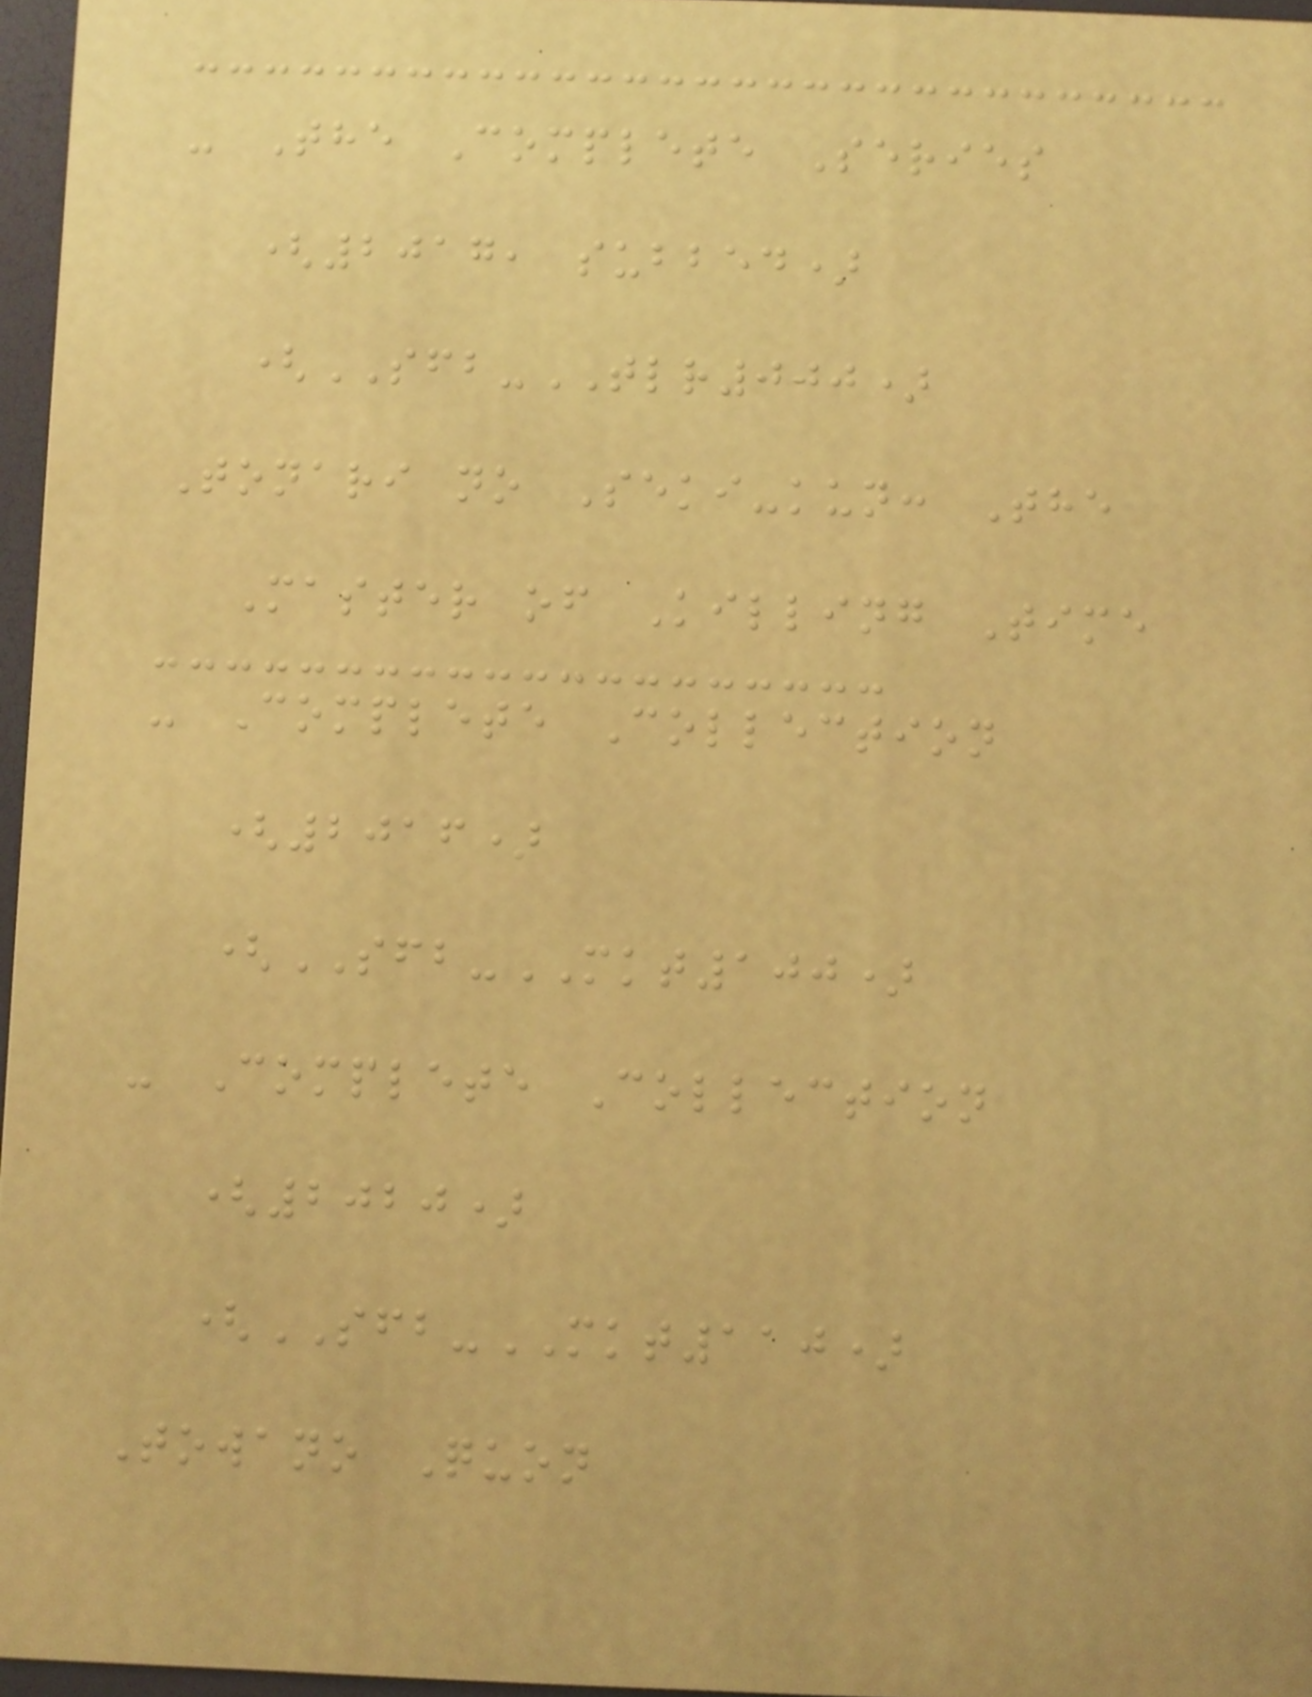- The Complete Series
(2017, subbed)
(SFB-TLR000)
Tonari no Seki-kun: The
Master of Killing Time
- Complete Collection
(2016)
(SFB-MKT100)
- Complete Collection
(2020)
(SFB-MKT110)
Towano Quon
